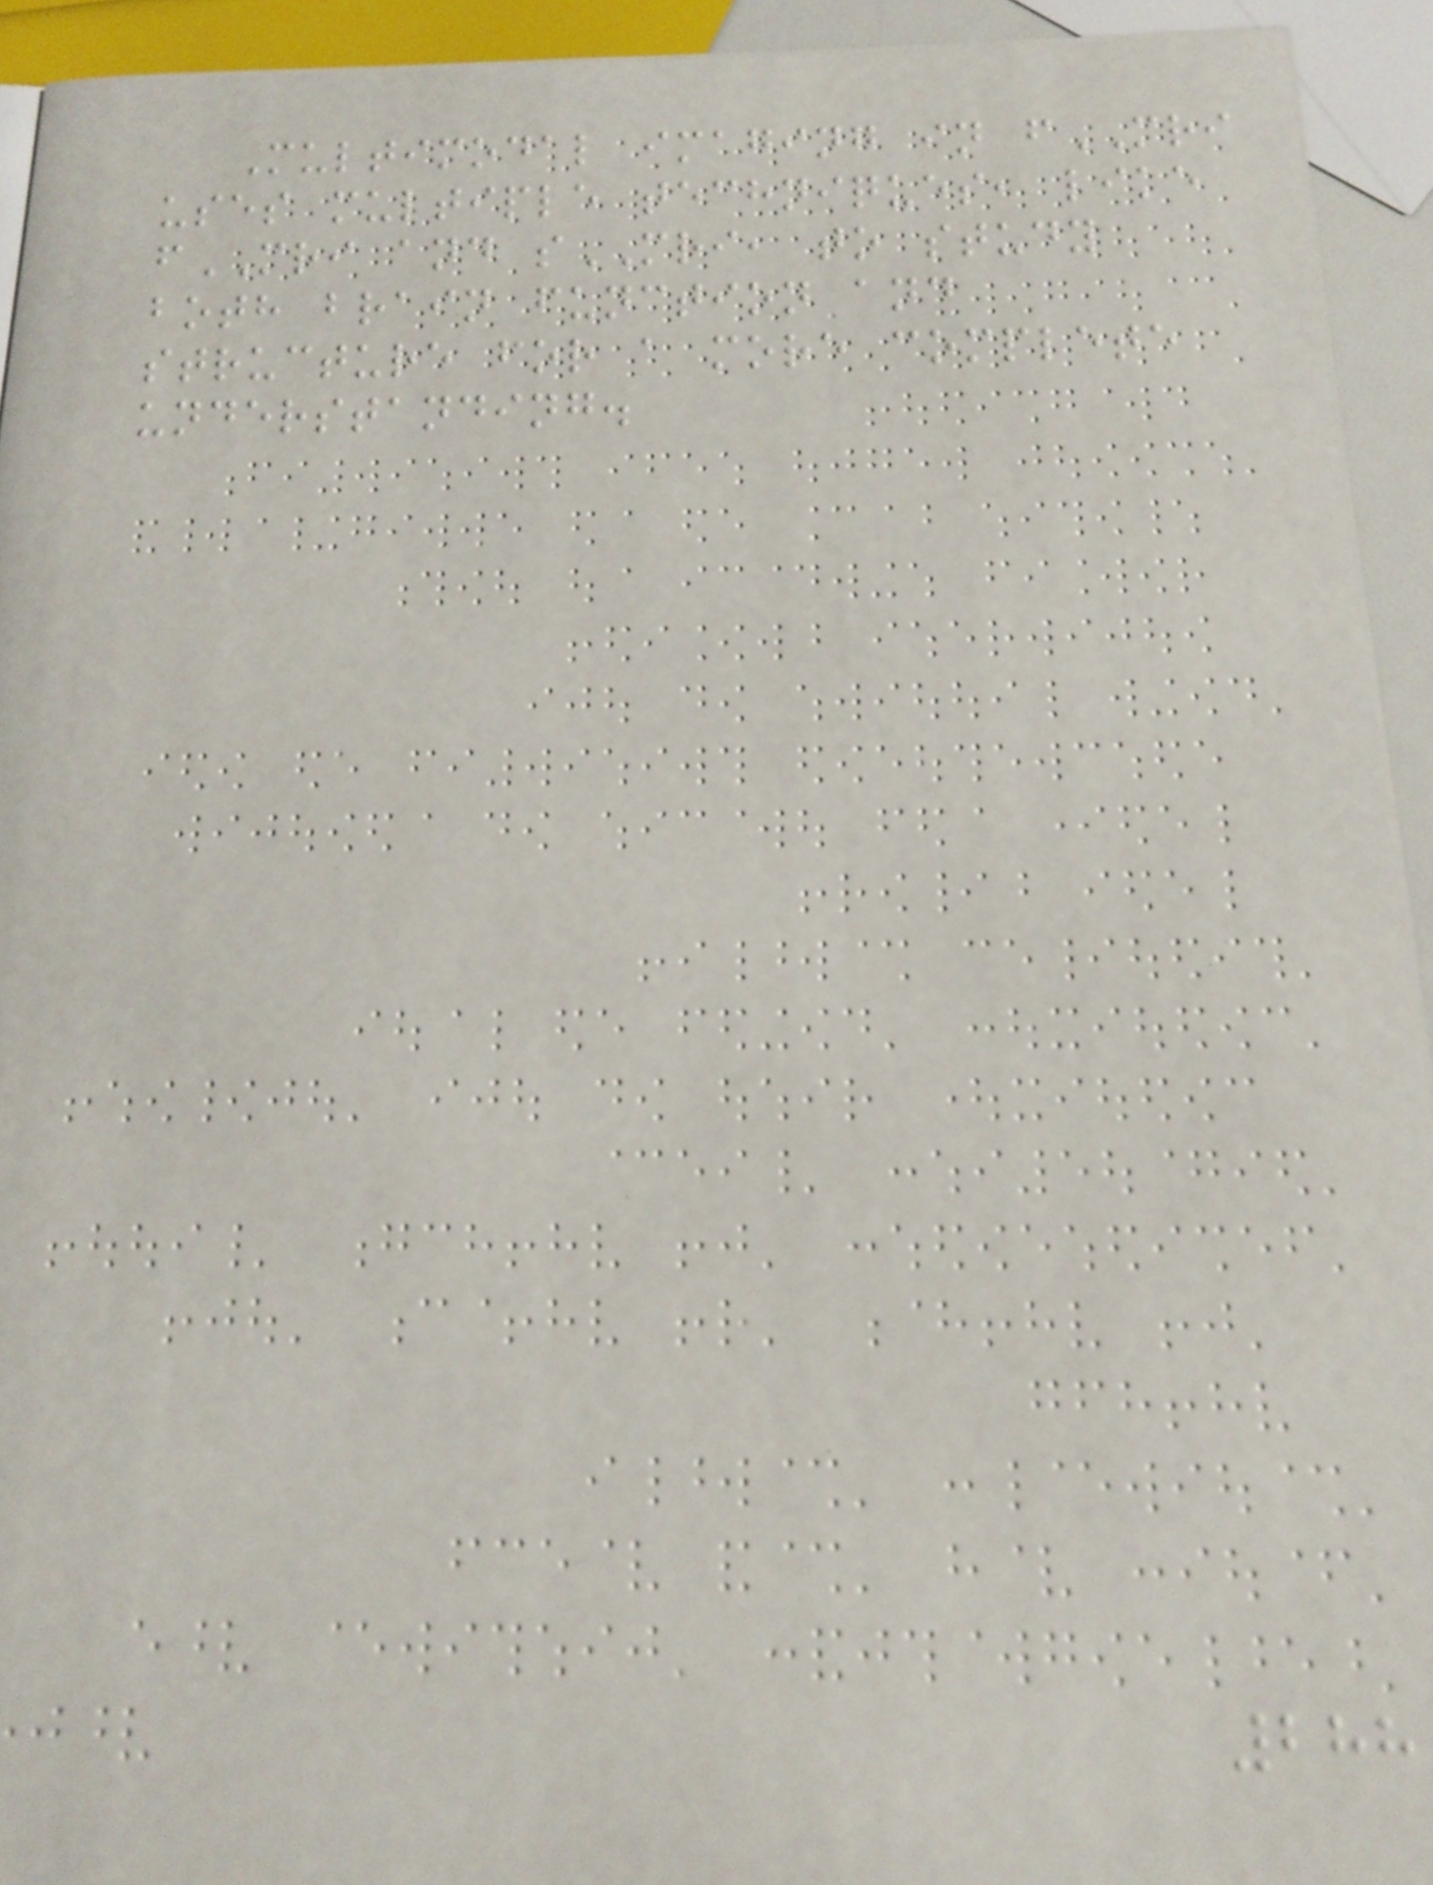Multimodal imaging in fMRI
uses multiple techniques, like
fMRI and sMRI, to study
both brain function and
structure for a more complete
understanding.
288
